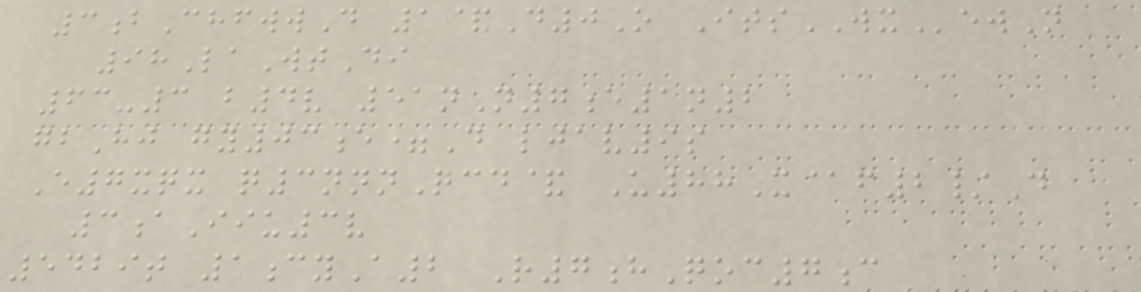3bChfwwD 1&D0O ItsWXewN
98LaWtDi
63-3 b4v 51nN7e1n2
gbHj gy03e=D ljav9s
E7xqx q3nnnQcd& U88X@f2/D
3aIiu3v
5429t 1cyA2 R7hQoc7c
